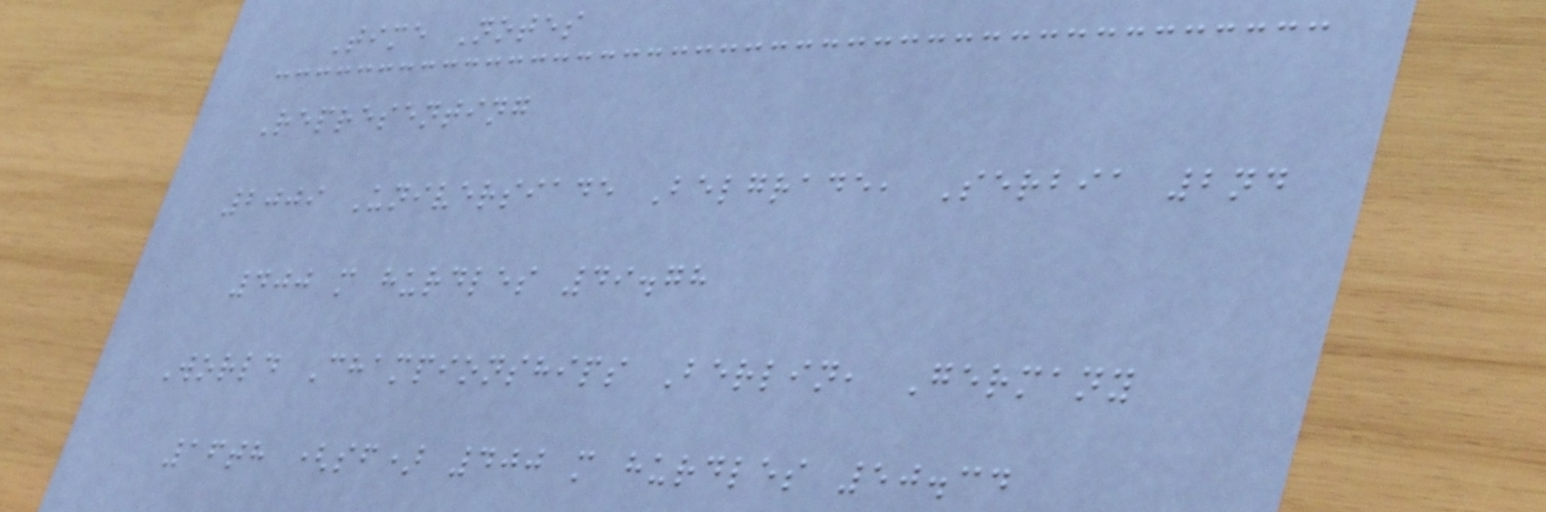Time Notes
Representing
2009 Universiade Belgrade, Serbia 2nd
400 m hurdles 49.78
World Championships Berlin, Germany
16th (sf) 400 m hurdles 50.34
